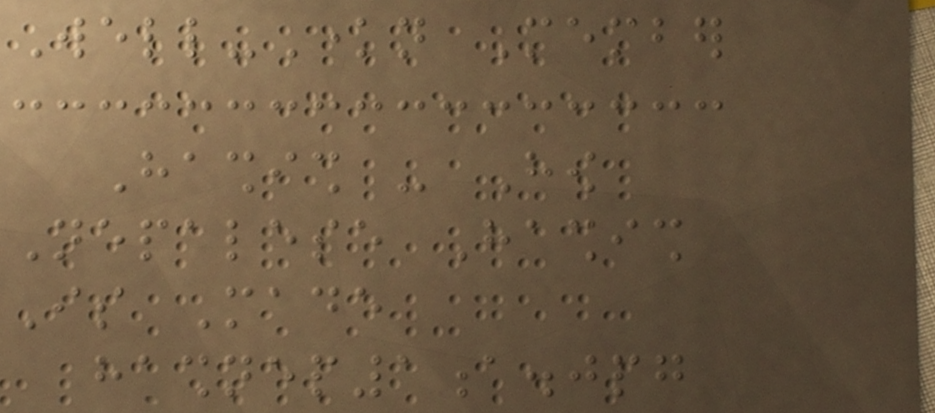Well-Known Member
Hashish - How
Nepalese Hashish
Is Made
hashnep1a.jpg
